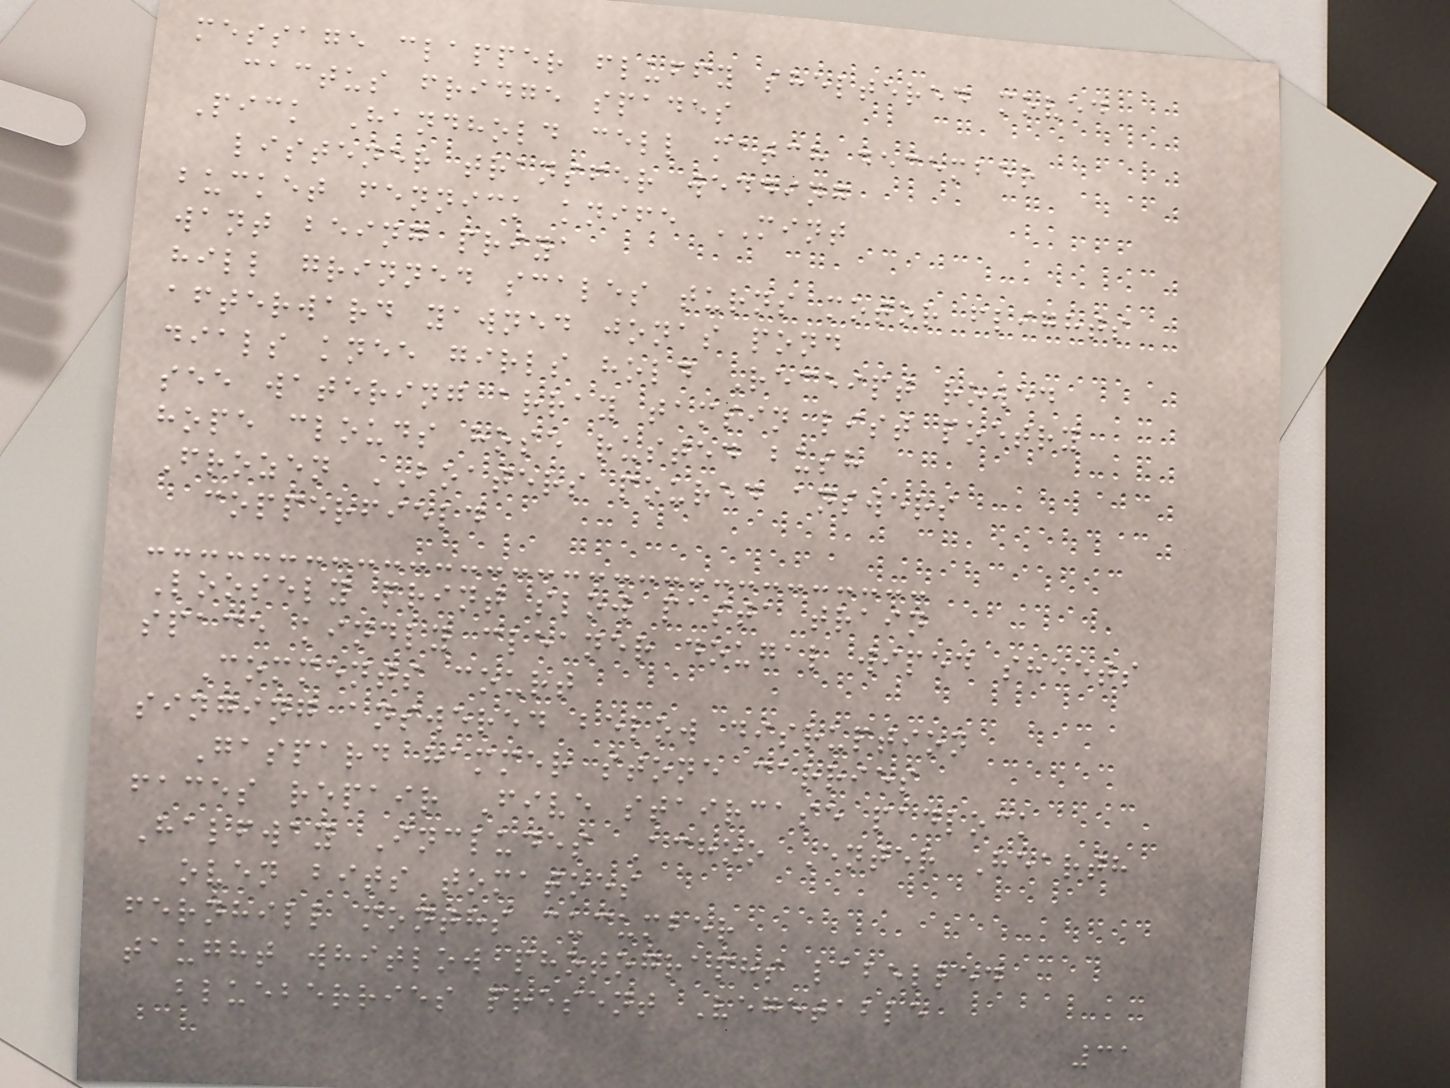message clapper fluffy sheltered moved
cactus fridge spades
Pick Handhold cell match december
listener transfer wedding
bucket fennick knife MINT
want being priya
hill grinned scales turns motor flights
afterward yawned jonas pond
dials knee girls hold Receipt rowed
see watering array tamsin list poetry
hope clouds hose rusted bush
Frozen BOATERS poured answers
copperfield
Loosely print slow pasta train
space kindly cleaner dougal wiped sheets
Comments court
singing answered below disruption
Gaspard hammer stone carries
faces repair Five staircase padlock
Halfway Includes Achoo Enter Hearth
oven bits tomatoes
fernhill months cucumber
taught whitlow photographs labelled
blueberries present Vegetable
31
